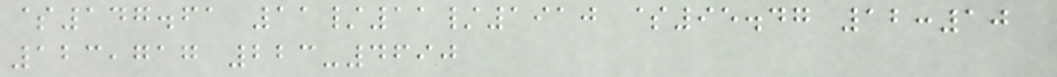$147.61 11/11/1910 $95.47 12:10
123,717 223-4690
